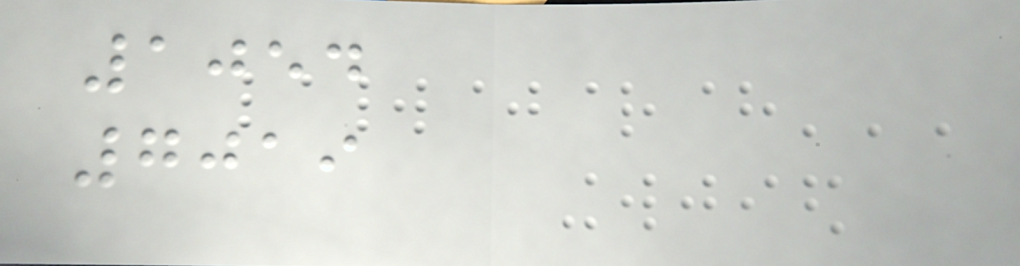1054
7019
